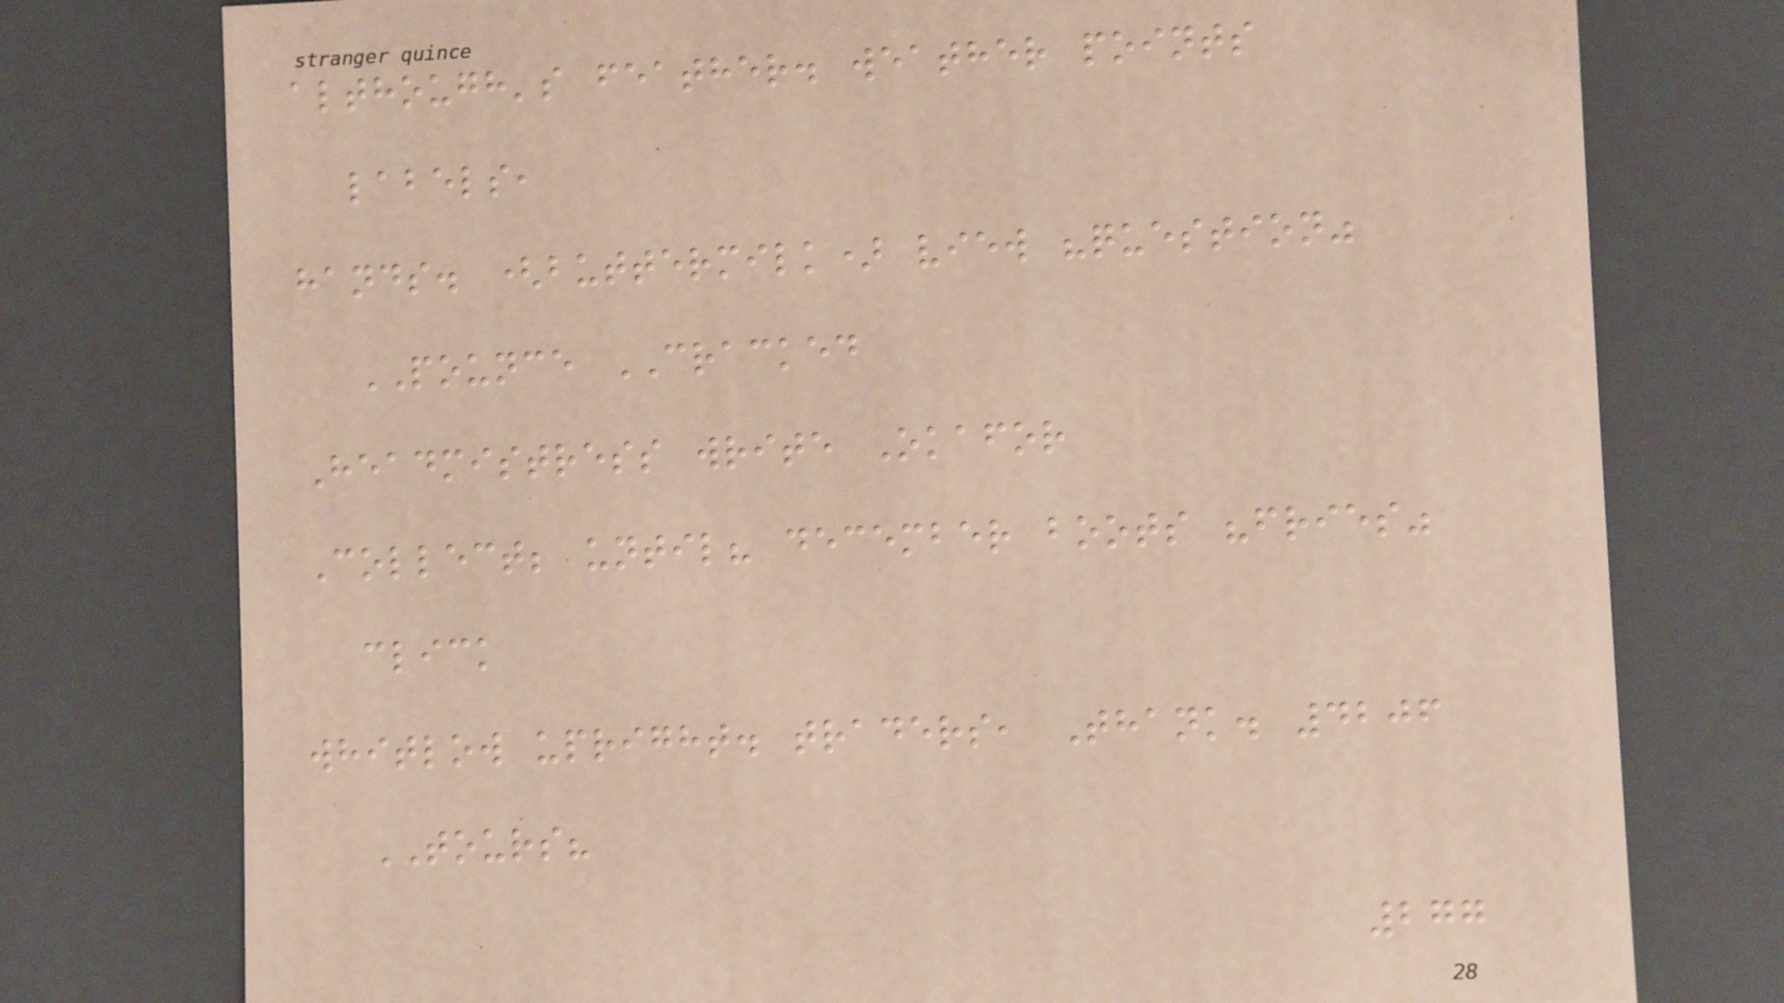although's feather. weather points
labels,
hands. (buttermilk) view "question"
POUNCE CRACKED
Headmistress write Okafor
Collect; until? december boots "fries"
click
whitlow upright. traders, Thank. 4206
TOURS?
277
